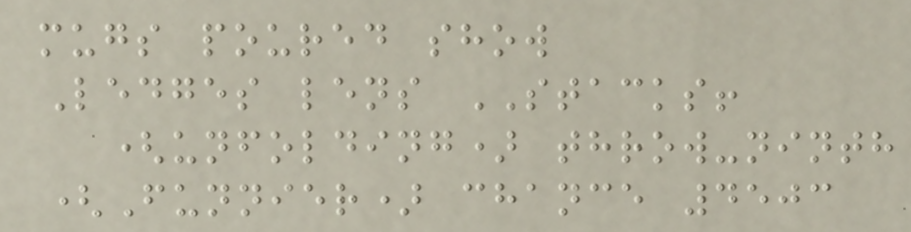mugs poured show
Ledges lens STACKS!
(unfolding) throw-ninth
(Funnier) chance 4503
